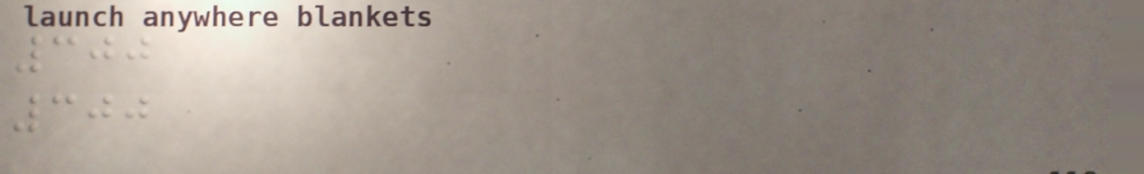300
300
